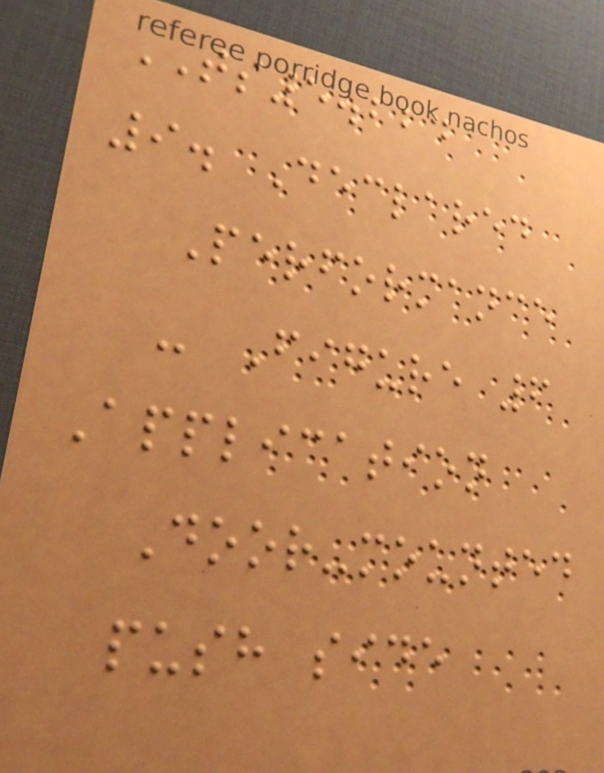TS5.224
9. Declared
Performance
- Figure 6
Application
Door-mounted
push side
